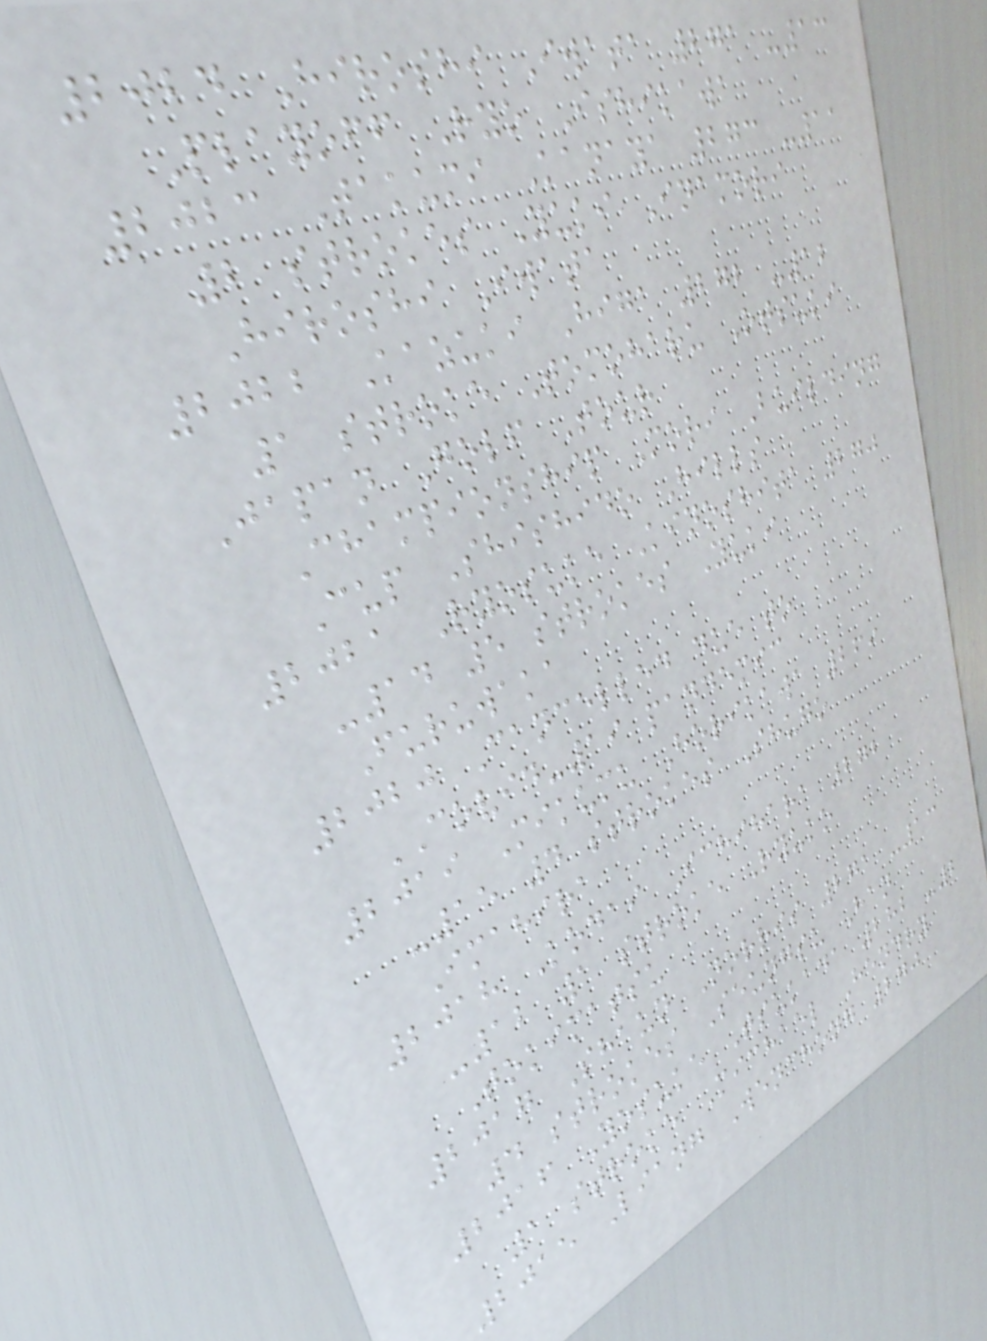2024 Hiroshi Iwata 271 -13
Playoff Ryo Ishikawa
2023 Takumi Kanaya 273 -11
2 strokes Yuki Inamori
Hiroshi Iwata
2022 Kazuki Higa 272 -12
1 stroke Tomoharu Otsuki
Japan Golf Tour
Championship Mori Building
Cup Shishido Hills
2021 Ryosuke Kinoshita 270
-14 5 strokes Yuki
Furuwaka
2020 Cancelled due to
COVID-19 pandemic
2019 Mikumu Horikawa 269
-15 4 strokes Shugo
Imahira
2018 Kodai Ichihara 272
-12 1 stroke Ryuko
Tokimatsu
2017 Shaun Norris 271 -13
4 strokes Seungsu Han
2016 Yosuke Tsukada 282 -2
1 stroke Michael Hendry
2015 Liang Wenchong 270
